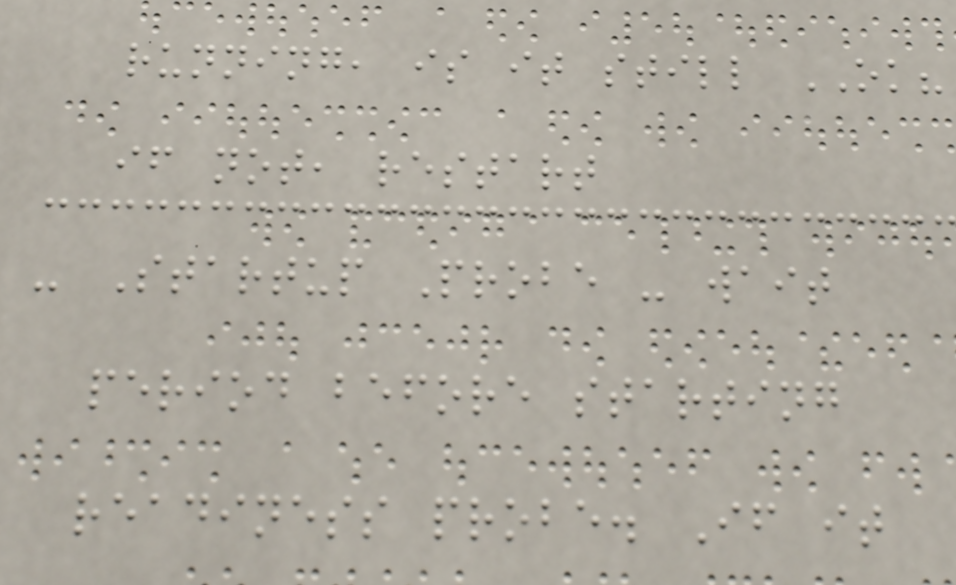running, is it still OK?
if not, restart
- Startup Probe - wait
period before starting
readiness probe. If it
